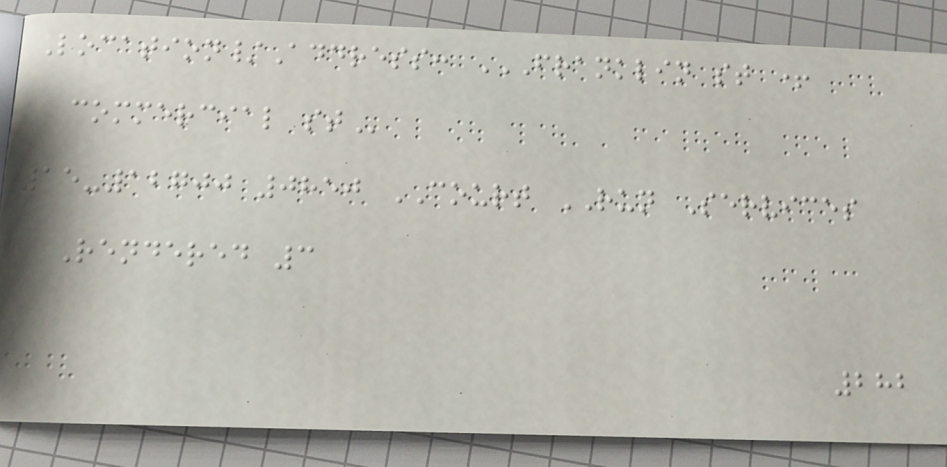Location/Address: FRANKLIN ST +
COMMERCIAL ST
15-12700 0850 COURT RUN Services
Rendered 3
282
